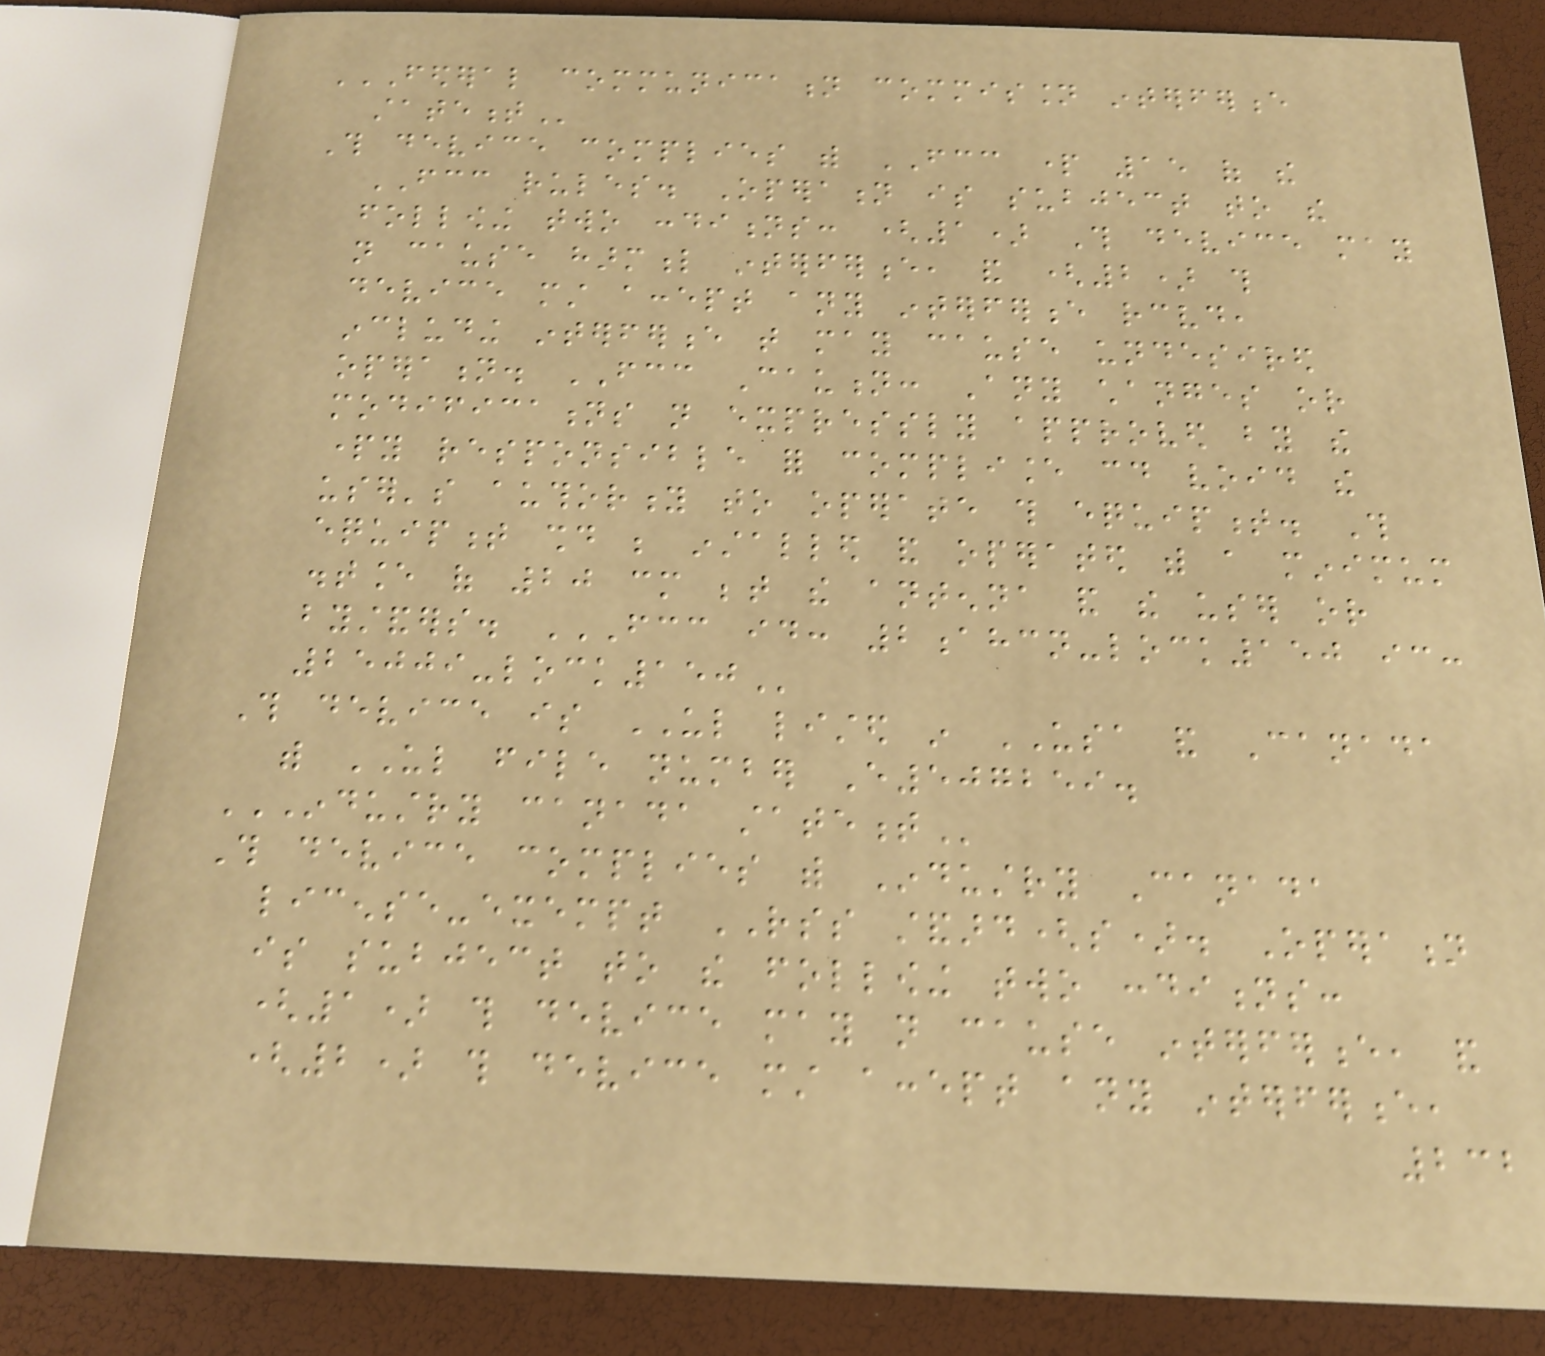FEDERAL COMMUNICATION COMMISSION INTERFERENCE
STATEMENT
This device complies with FCC part 15 of the
FCC rules. Operation is subject to the
following two conditions: (1) This device may
not cause harmful interference, and (2) this
device must accept any interference received,
including interference that may cause undesired
operation. FCC Caution: Any changes or
modifications not expressly approved by the
party responsible for compliance could void the
user's authority to operate this equipment. This
equipment should be installed and operated with a minimum
distance of 20 cm between the antenna and the user or
bystanders. FCC ID: 2AHCN-LOCK150 IC:
25009-LOCK150
This device is UL listed in USA and Canada
with UL file number E507259.
INDUSTRY CANADA STATEMENT
This device complies with Industry Canada
license-exempt RSS standard(s). Operation
is subject to the following two conditions:
(1) this device may not cause interference, and
(2) this device must accept any interference,
232
